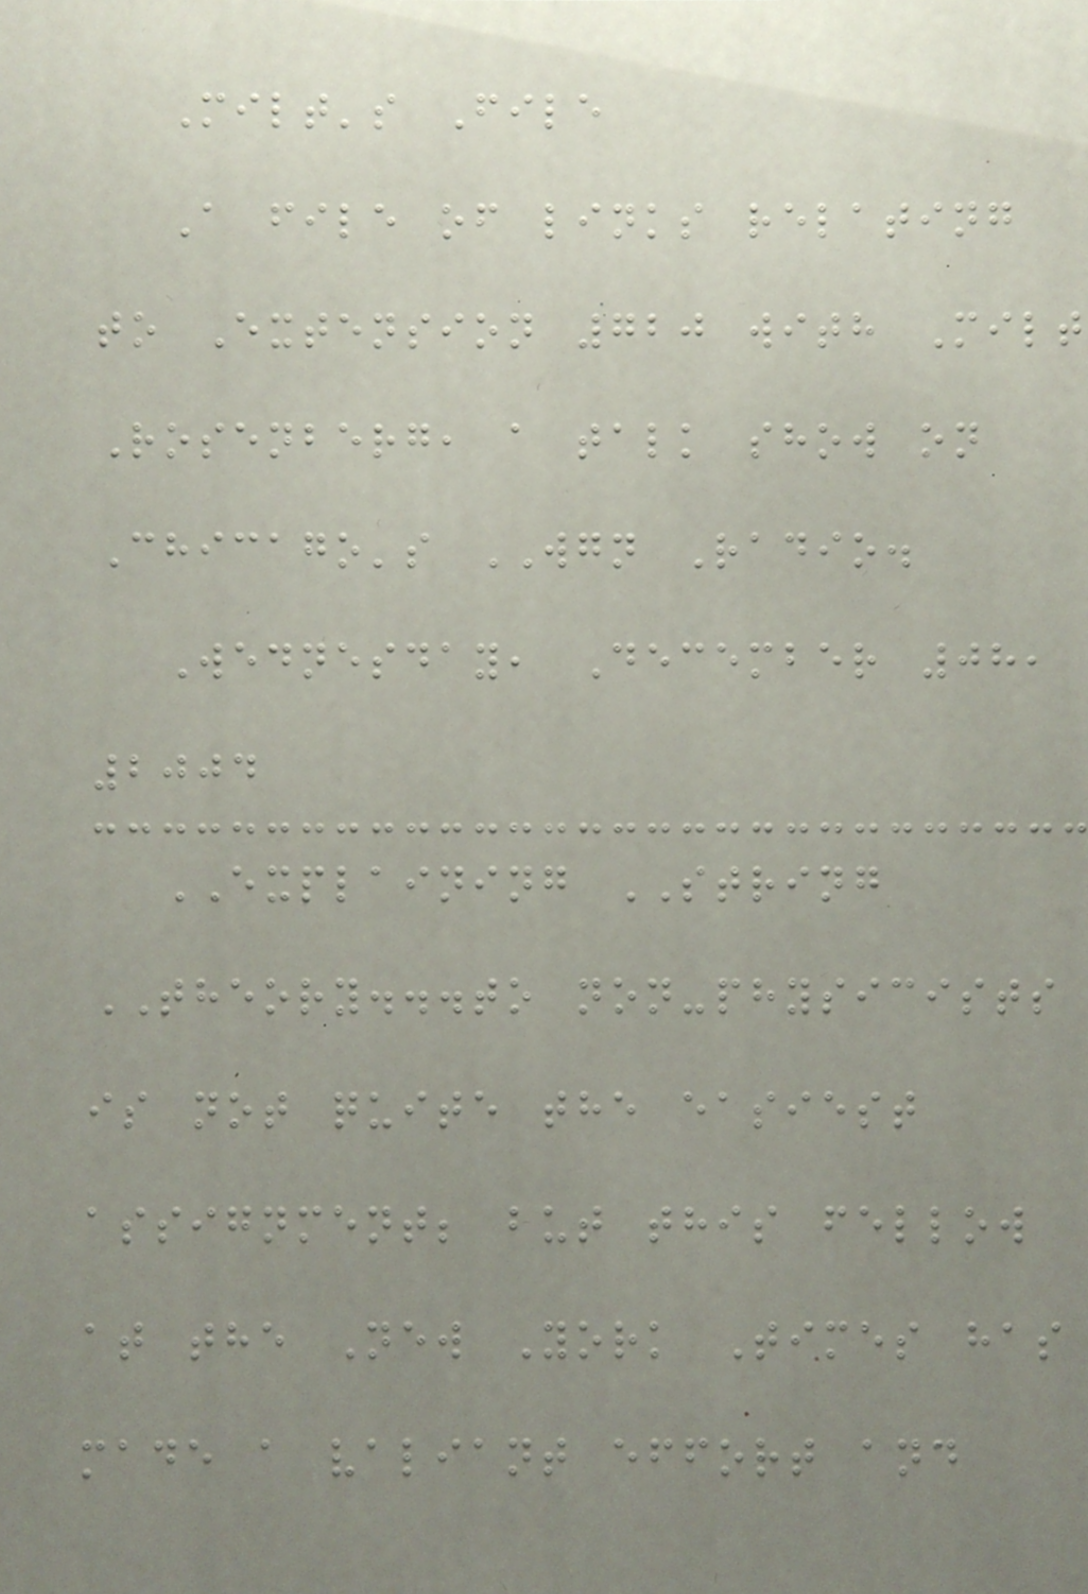Milt's File
A file of links relating
to Extension 720 with Milt
Rosenberg, a talk show on
Chicago's WGN Radio.
Wednesday, December 08,
2004
EXPLAINING STRING
THEORY...to non-physicists
is not quite the easiest
assignment; but this fellow
at the New York Times has
made a valiant effort and
